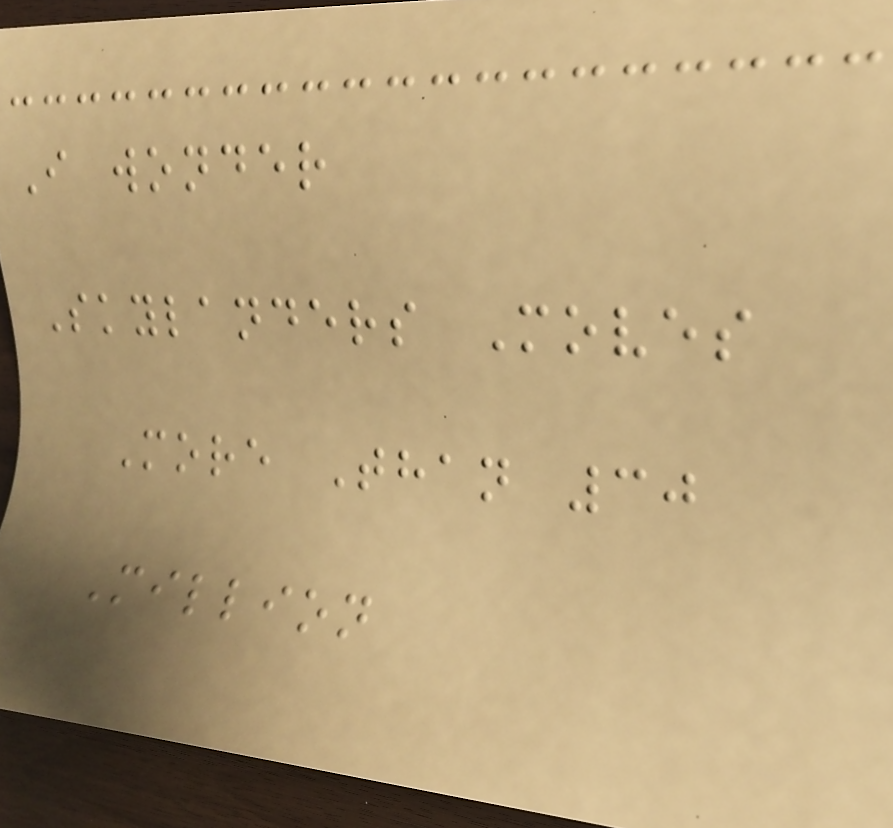I wonder
Skylanders Moves
More Than 30
Million
